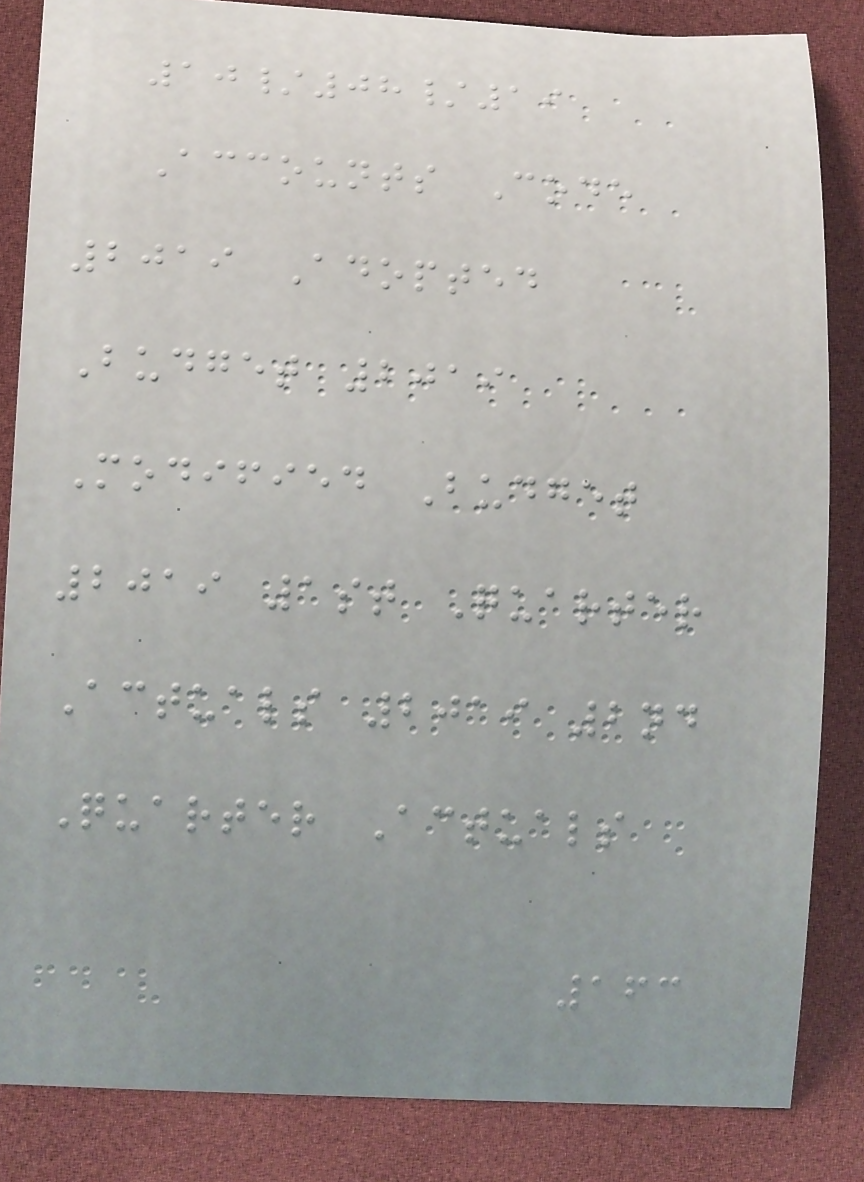10/08/19
Accounts Code
2019 Adopted
Budget 2019
Modified Budget
2019 1st Quarter
Actuals 2019 2nd
Quarter Actuals
163
